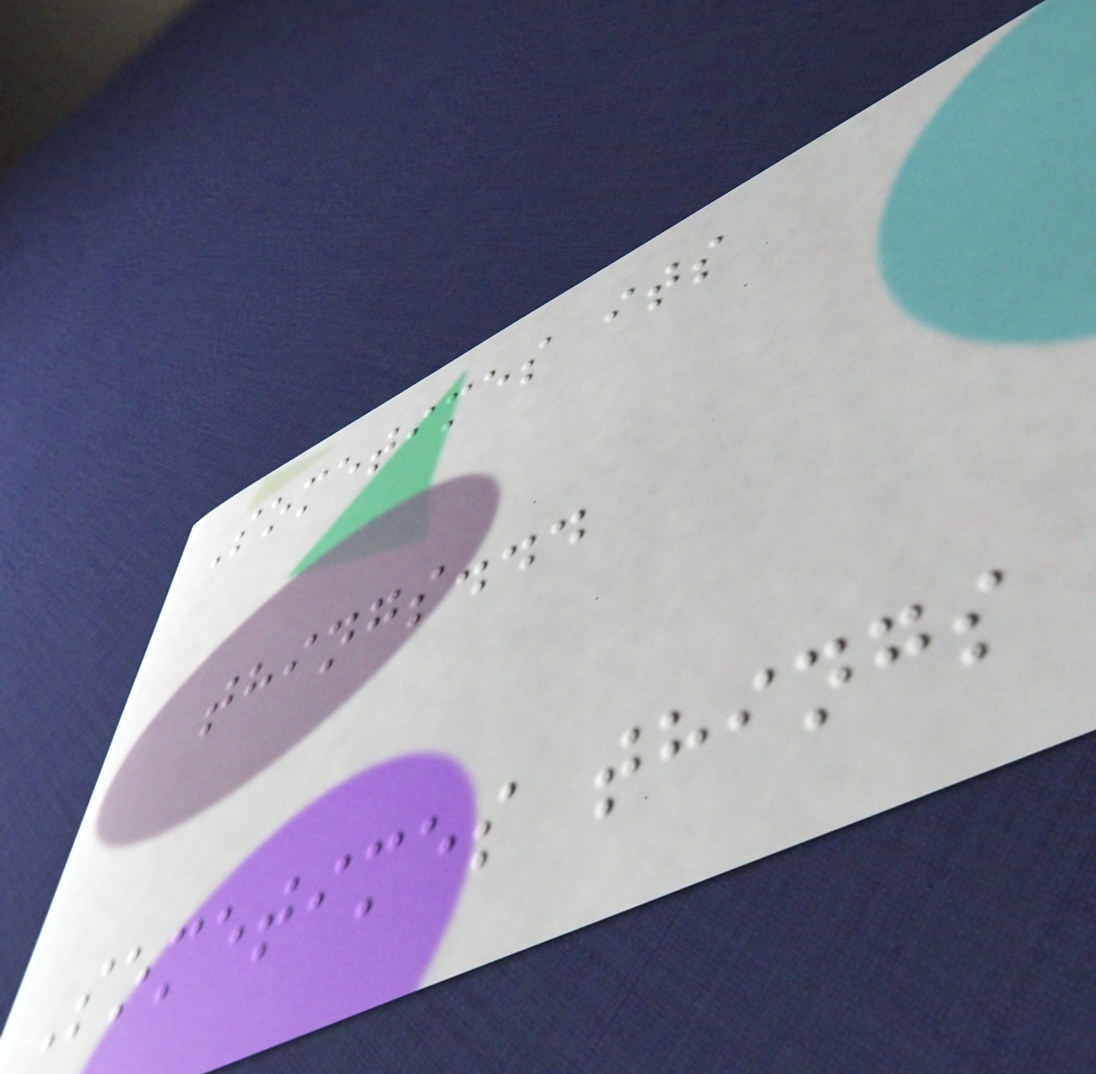Sometimes its
things...
Sometimes things
